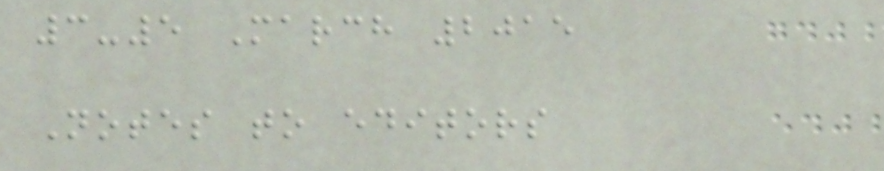3-5 March 2015
Notes to editors
